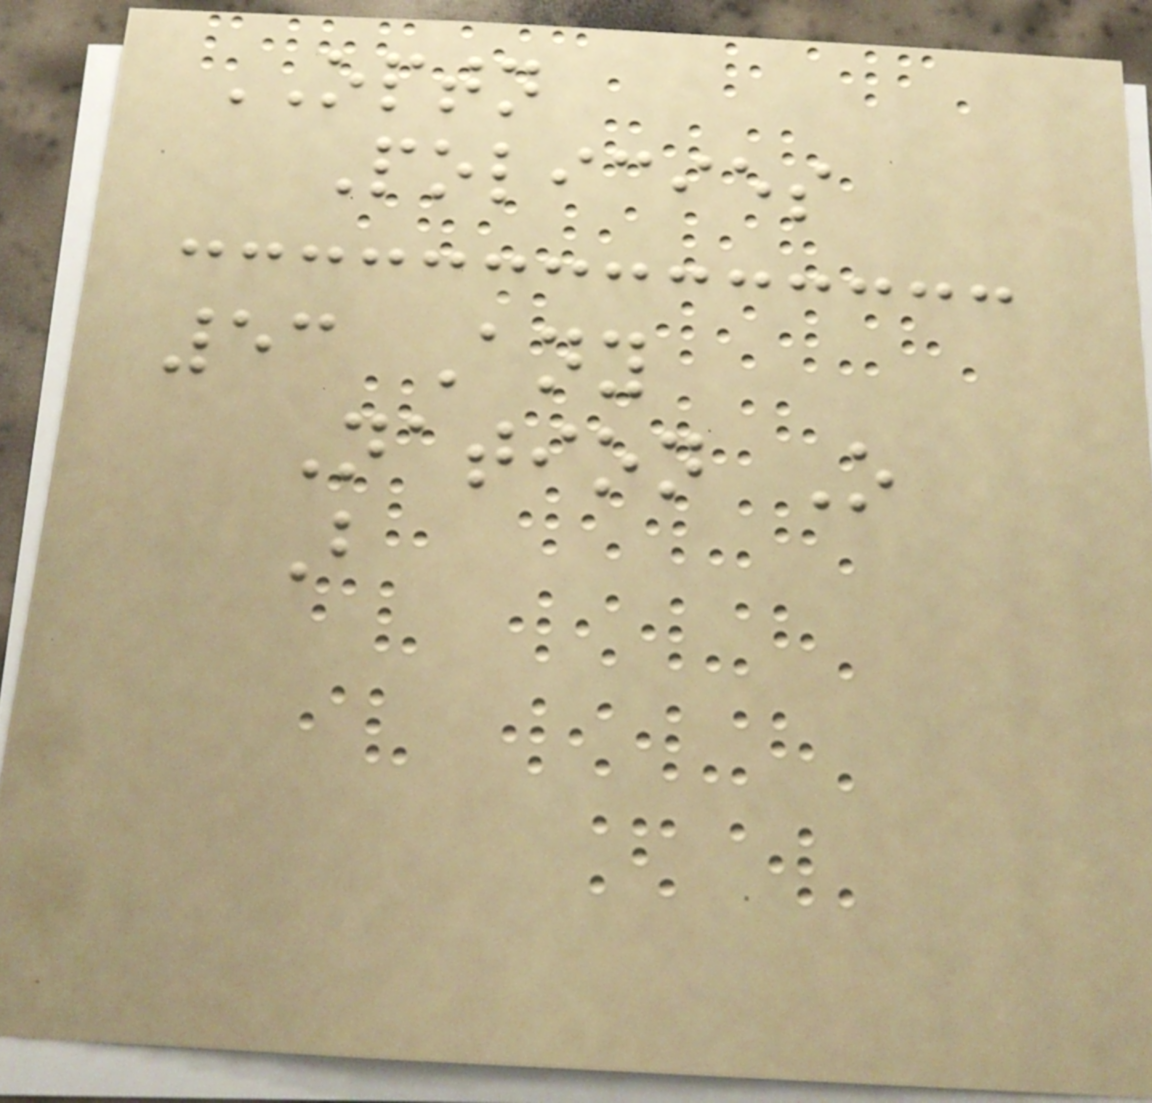OPTN
Policies
53 Any
Nation O
B
